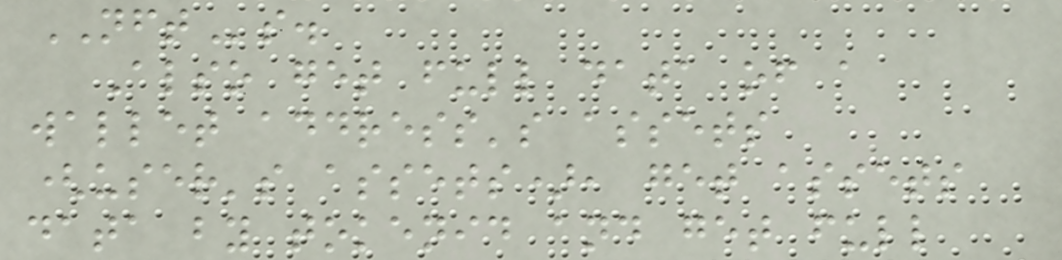NFTs.
Also get full data of a
wallet address's assets
(user's assets), get assets
data by tokenid and get full
